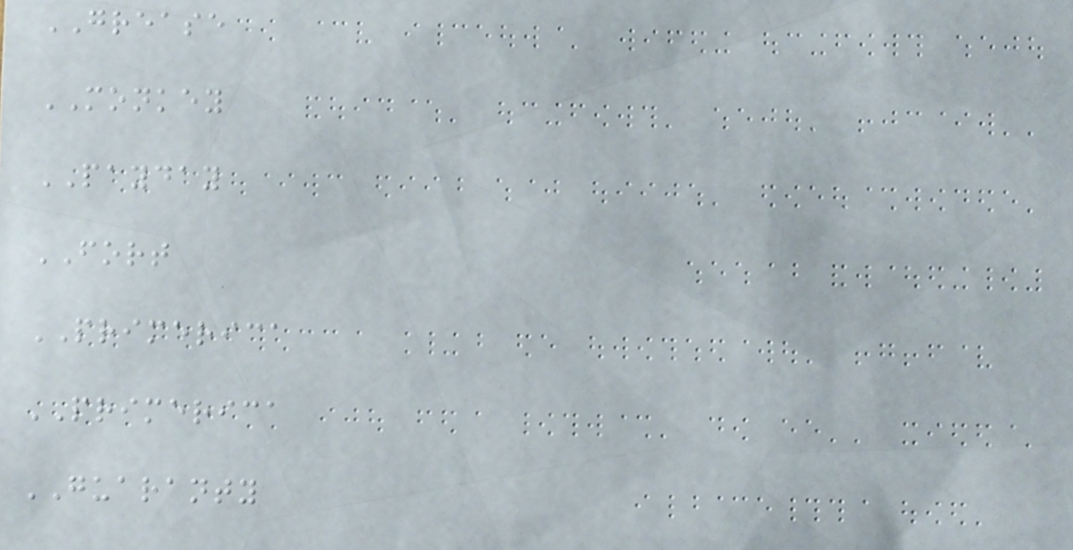GREASE
MONKEY
PAYDAY
FORT
PRIMERICA
PRIMERICA
GUARANTY
